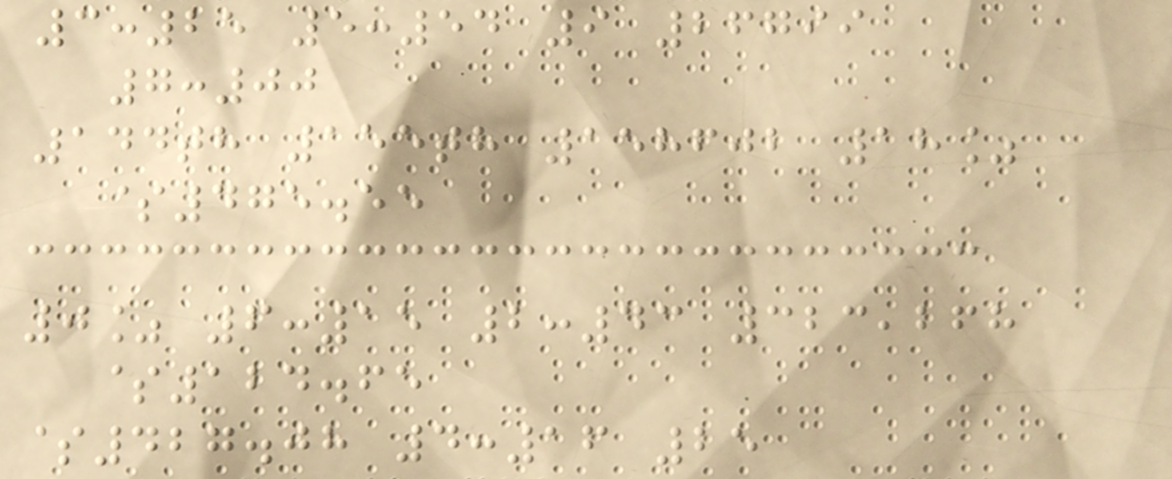3:25 5:54 9 26799
7:00
144th 155th 158602 18%
$475.55
0% 6:15 2:43 323,268
$124.65
$427.08 4:16 25
